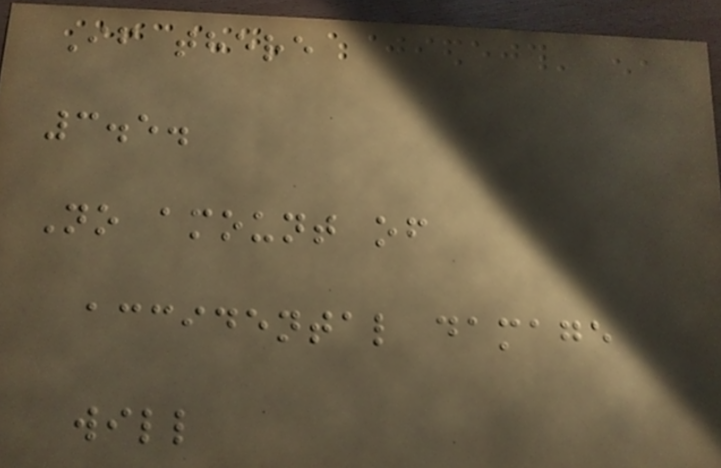If there
3.5.
No amount of
accidental damage
will
